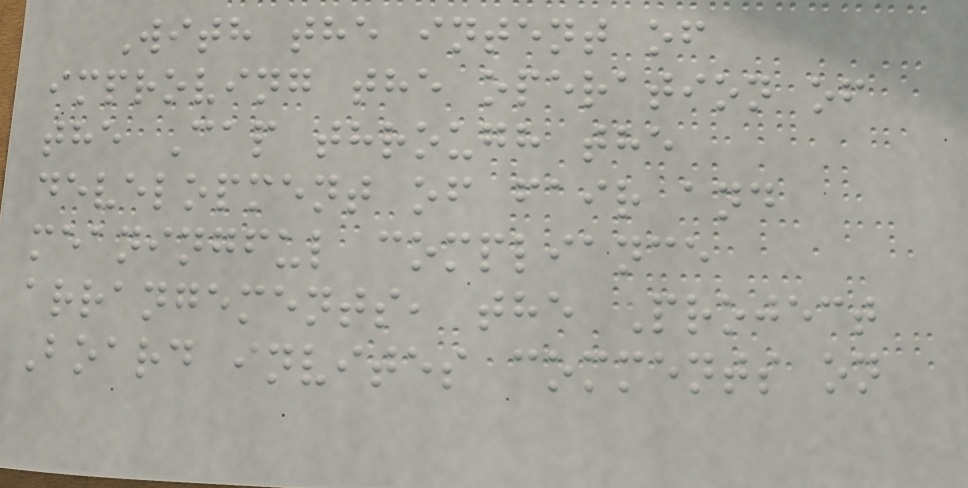With the intent of
improving the operation of
the Cap through the
development of fair and
meaningful compliance
arrangements, the Project
Board invites comments on
